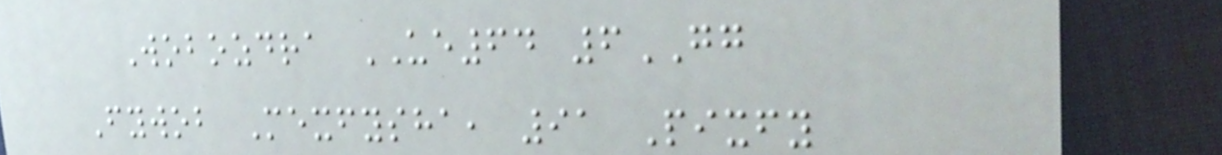Wobozdra UE64 6GG
Fywob Mexfysha, 91 Pixfy
